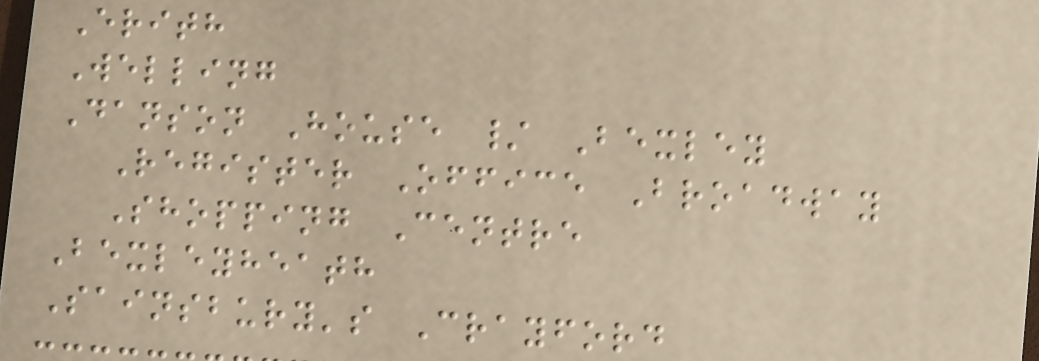Erith
Welling
Danson House / Bexley
Register Office Broadway
Shopping Centre
Bexleyheath
Sainsbury's Crayford
